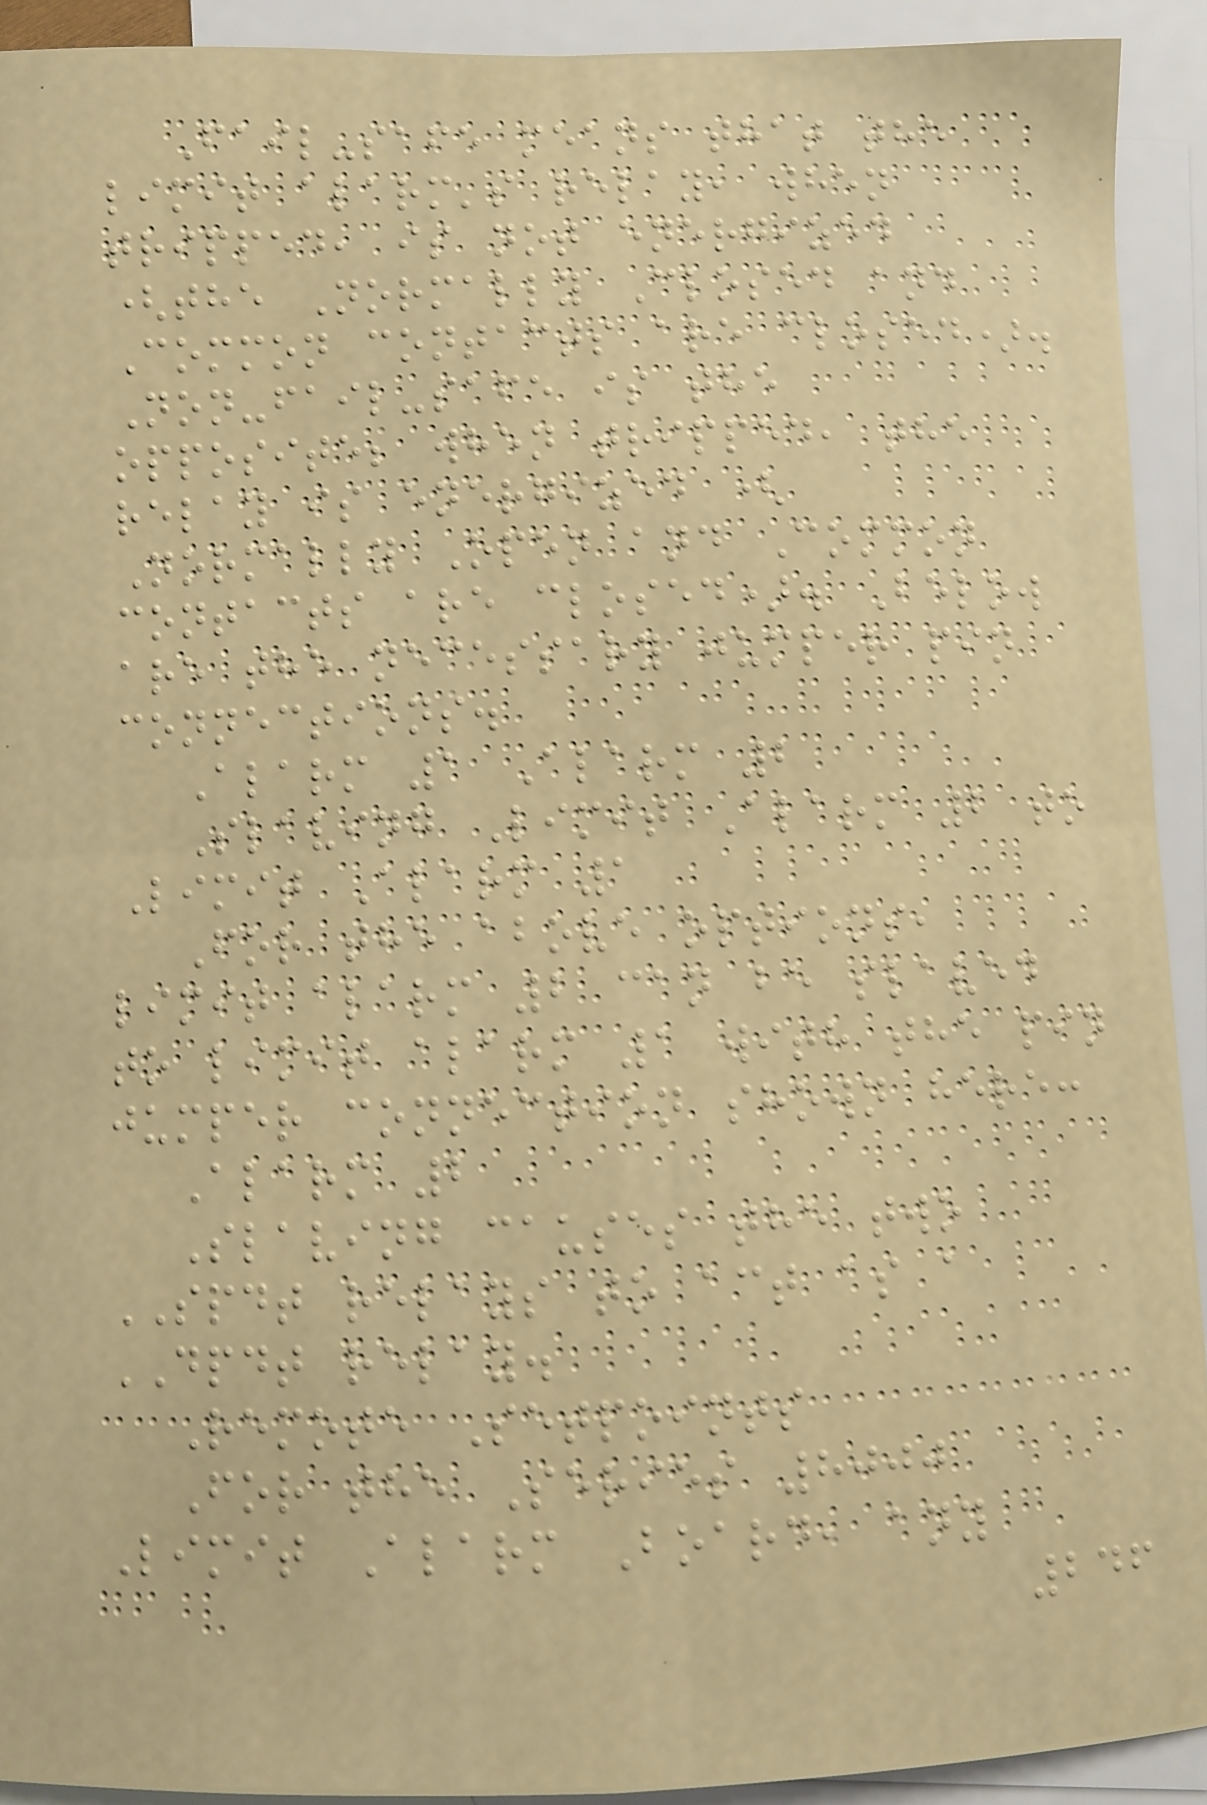Fail-safe means that the
limit alarm's relay, when
tripped, is not energized
(the Normally Closed and
Common contacts are closed).
Non-fail-safe is the
opposite; when tripped, the
relay is energized (
Normally Open and Common
contacts are closed). Below
are the necessary jumper pin
connections.
Alarm 1 Alarm 2
Slaving Limit Alarm 2 to
Limit Alarm 1
For the above options,
limit alarm 2 can be slaved
to limit alarm 1 with the pin
jumper connection shown here:
Alarm 2
Slaving causes the two
SPDT relays to act as a
DPDT relay.
Remote Setpoints
For the Series 8000
Limit Alarm Board, any
246
